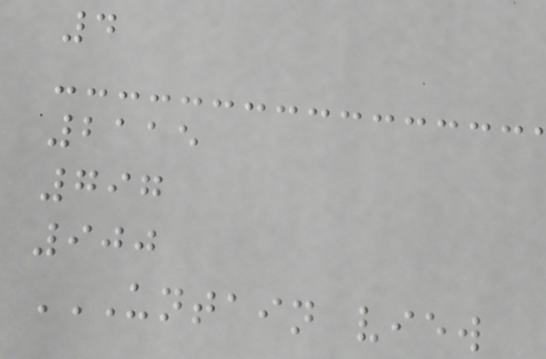4
2115
797
900
UNTAIN VIEW
